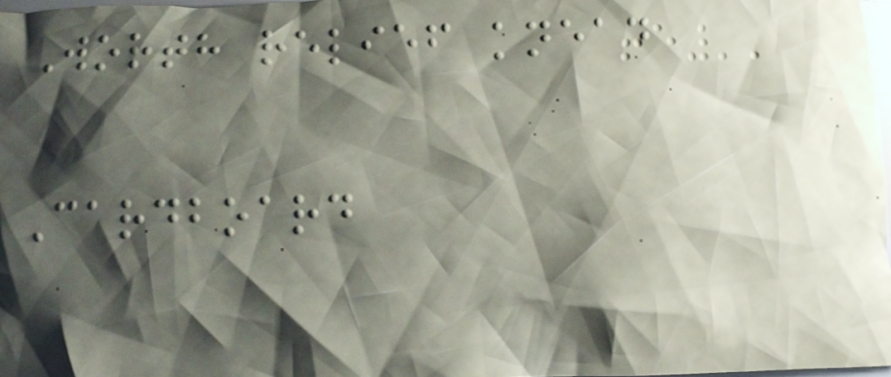Worth relief knead
Cardboard
